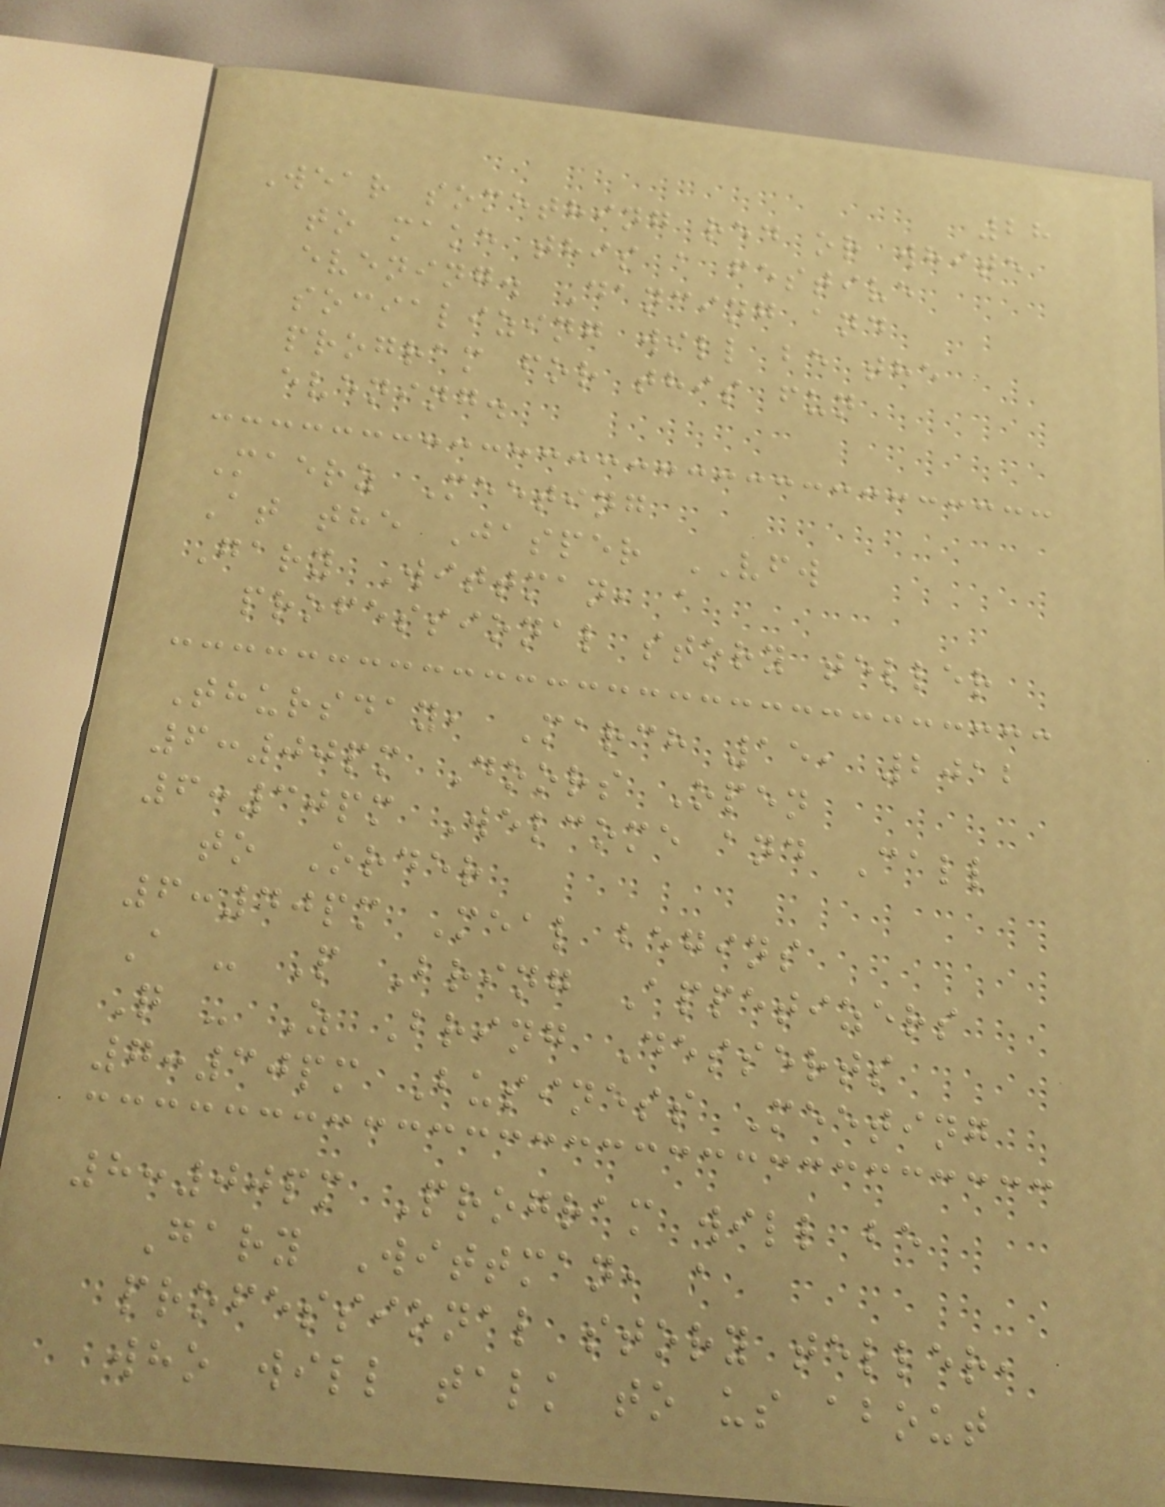28
Wear something red or white
to make this a festive
evening. Dancing and
socializing will be the
program for this fun
evening.
Maerz Meeting
At the Jasper VFW
Gary Wittman, a
professional story teller
Thursday, March 15, 2012
6:00pm Doors Open
6:30pm Welcome and Call
to Order
6:40pm Meal begins
A - P Bring Appetizers
Q - Z Bring Desserts
7:30pm Business Meeting
8:00pm Program will be
Gary Wittman, a
professional story teller,
who will talk to us about
